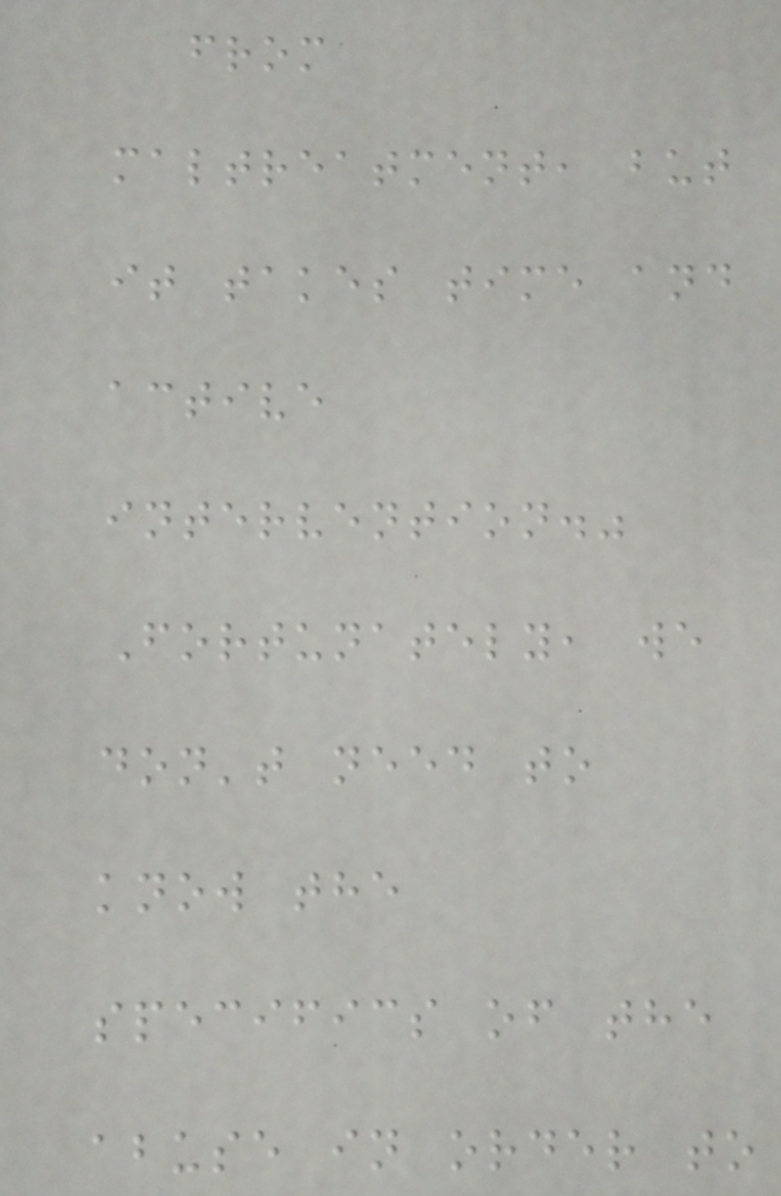from
maltreatment, but
it takes time and
active
intervention."
Fortunately, we
don't need to
know the
specifics of the
abuse in order to
